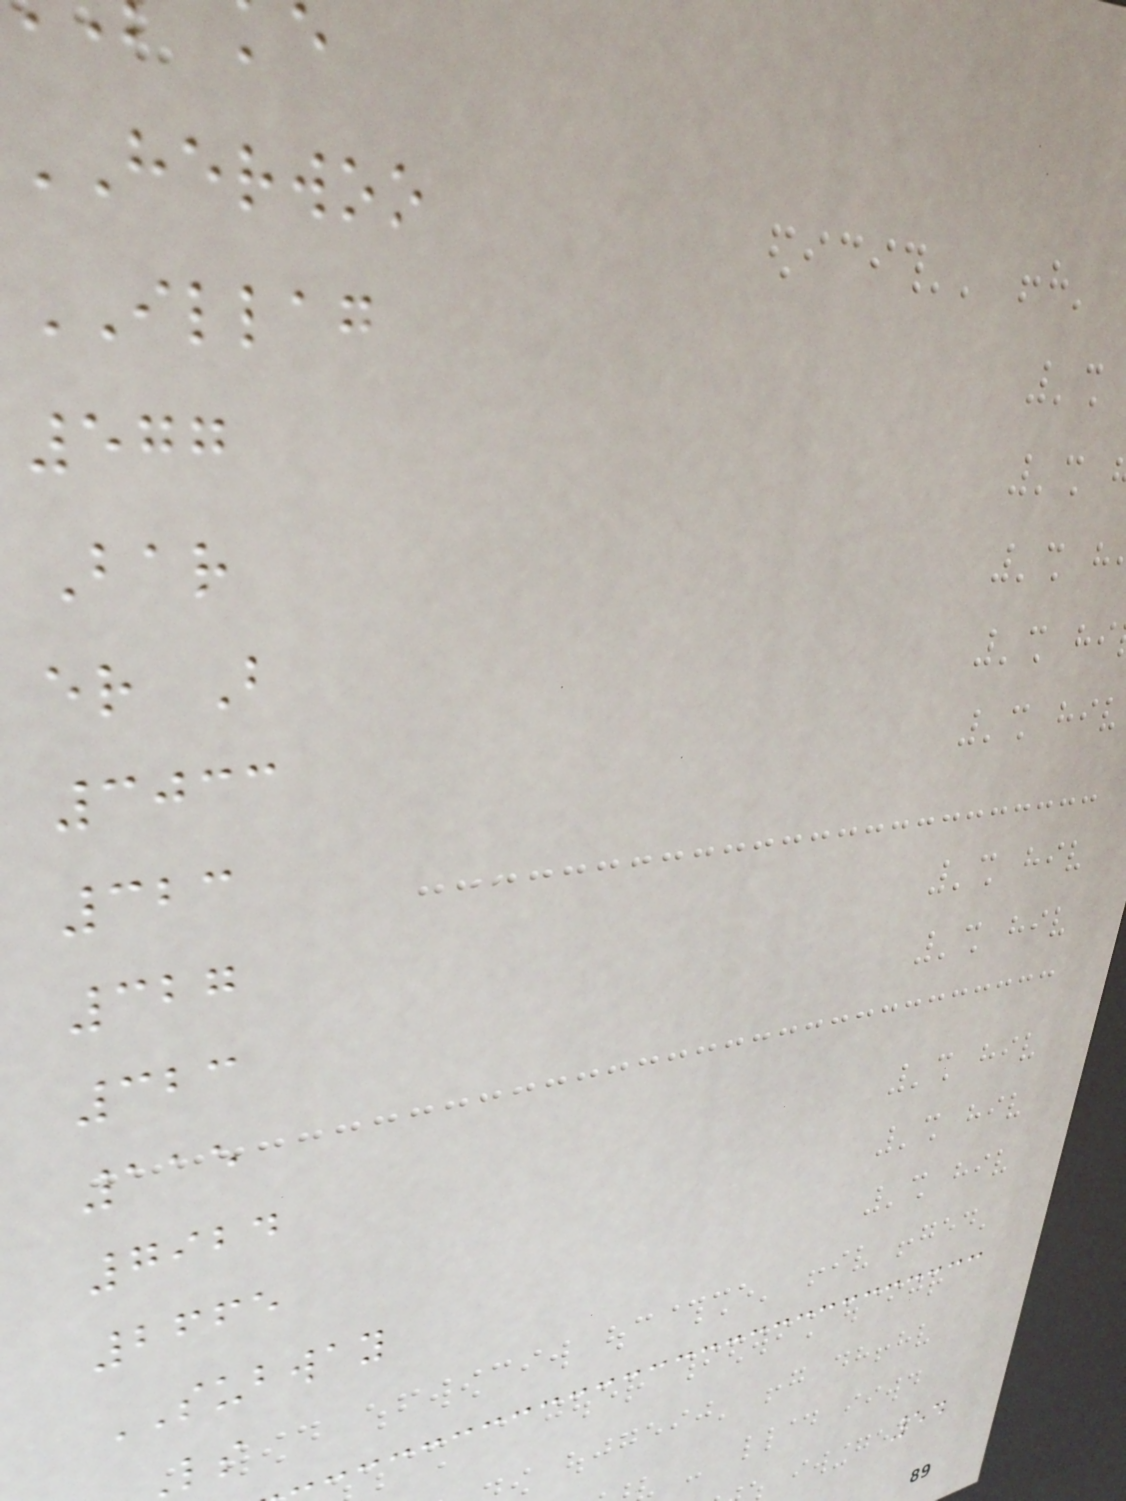HERWOO
ILLAG
577
Bar
er B
3033
323
327
323
115
7924
2665
SUBWAY
54
